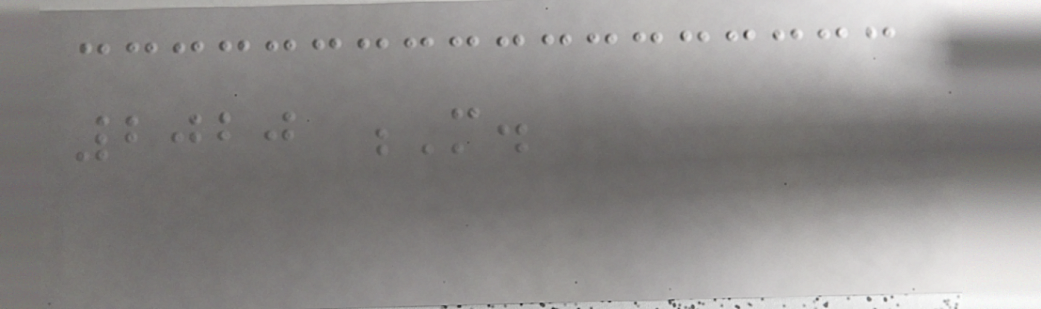2020 M.
